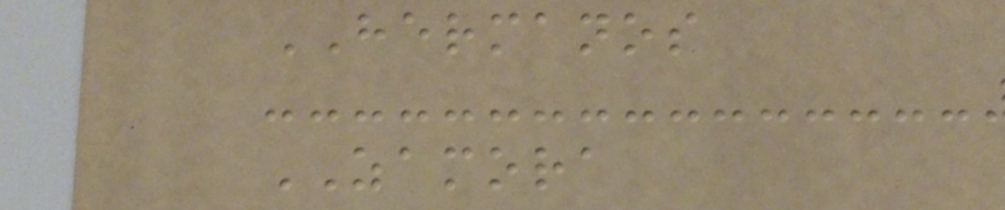HERMANOS
ZAMORA
